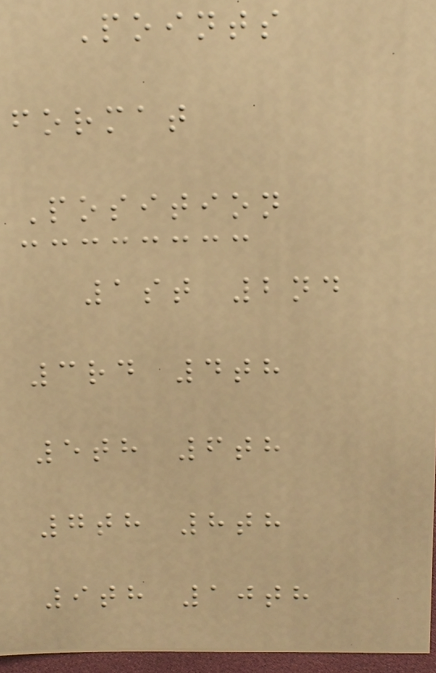Points
format
Position
1st 2nd
3rd 4th
5th 6th
7th 8th
9th 10th
